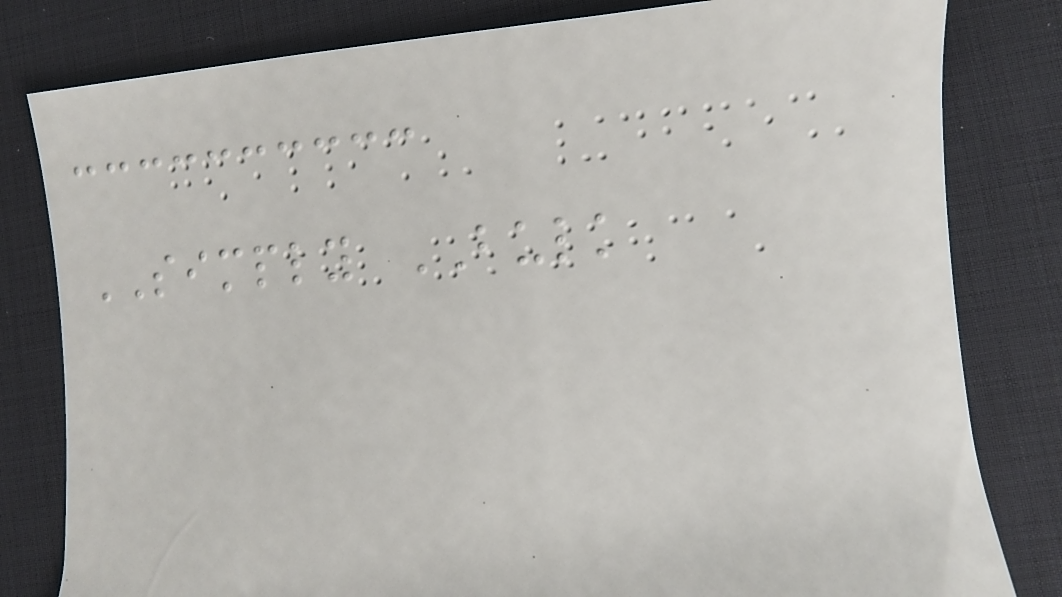SIMPLY BULK
